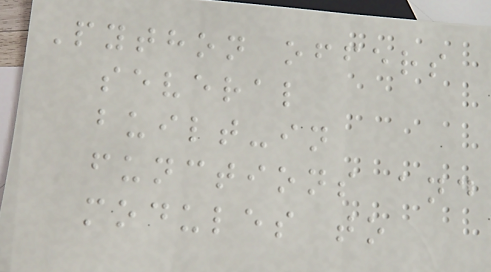Python offers
several
built-in
functions and
modules to
